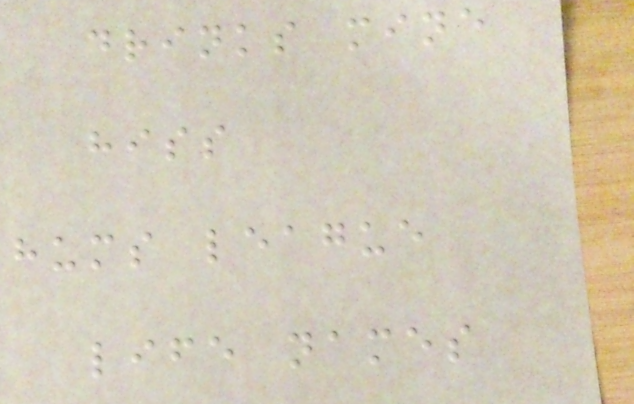drinks mine
hiss
hums league
life names
